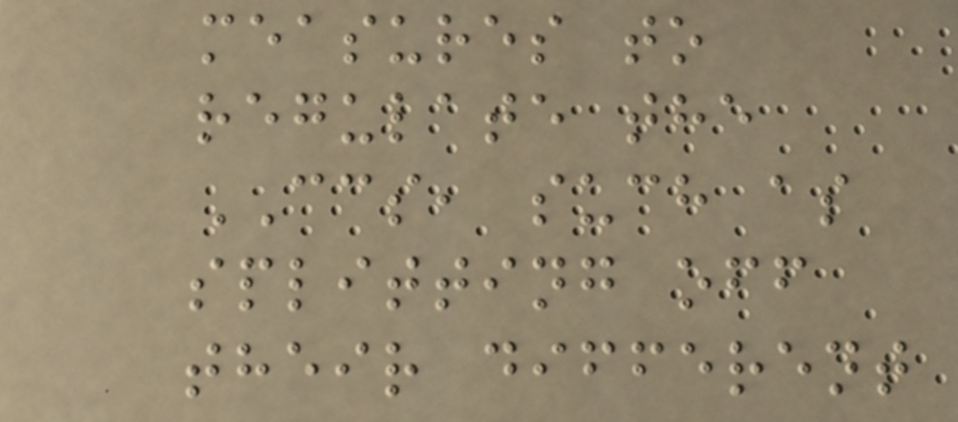measures to
regulate the
CCS, such as
splitting off
their different
